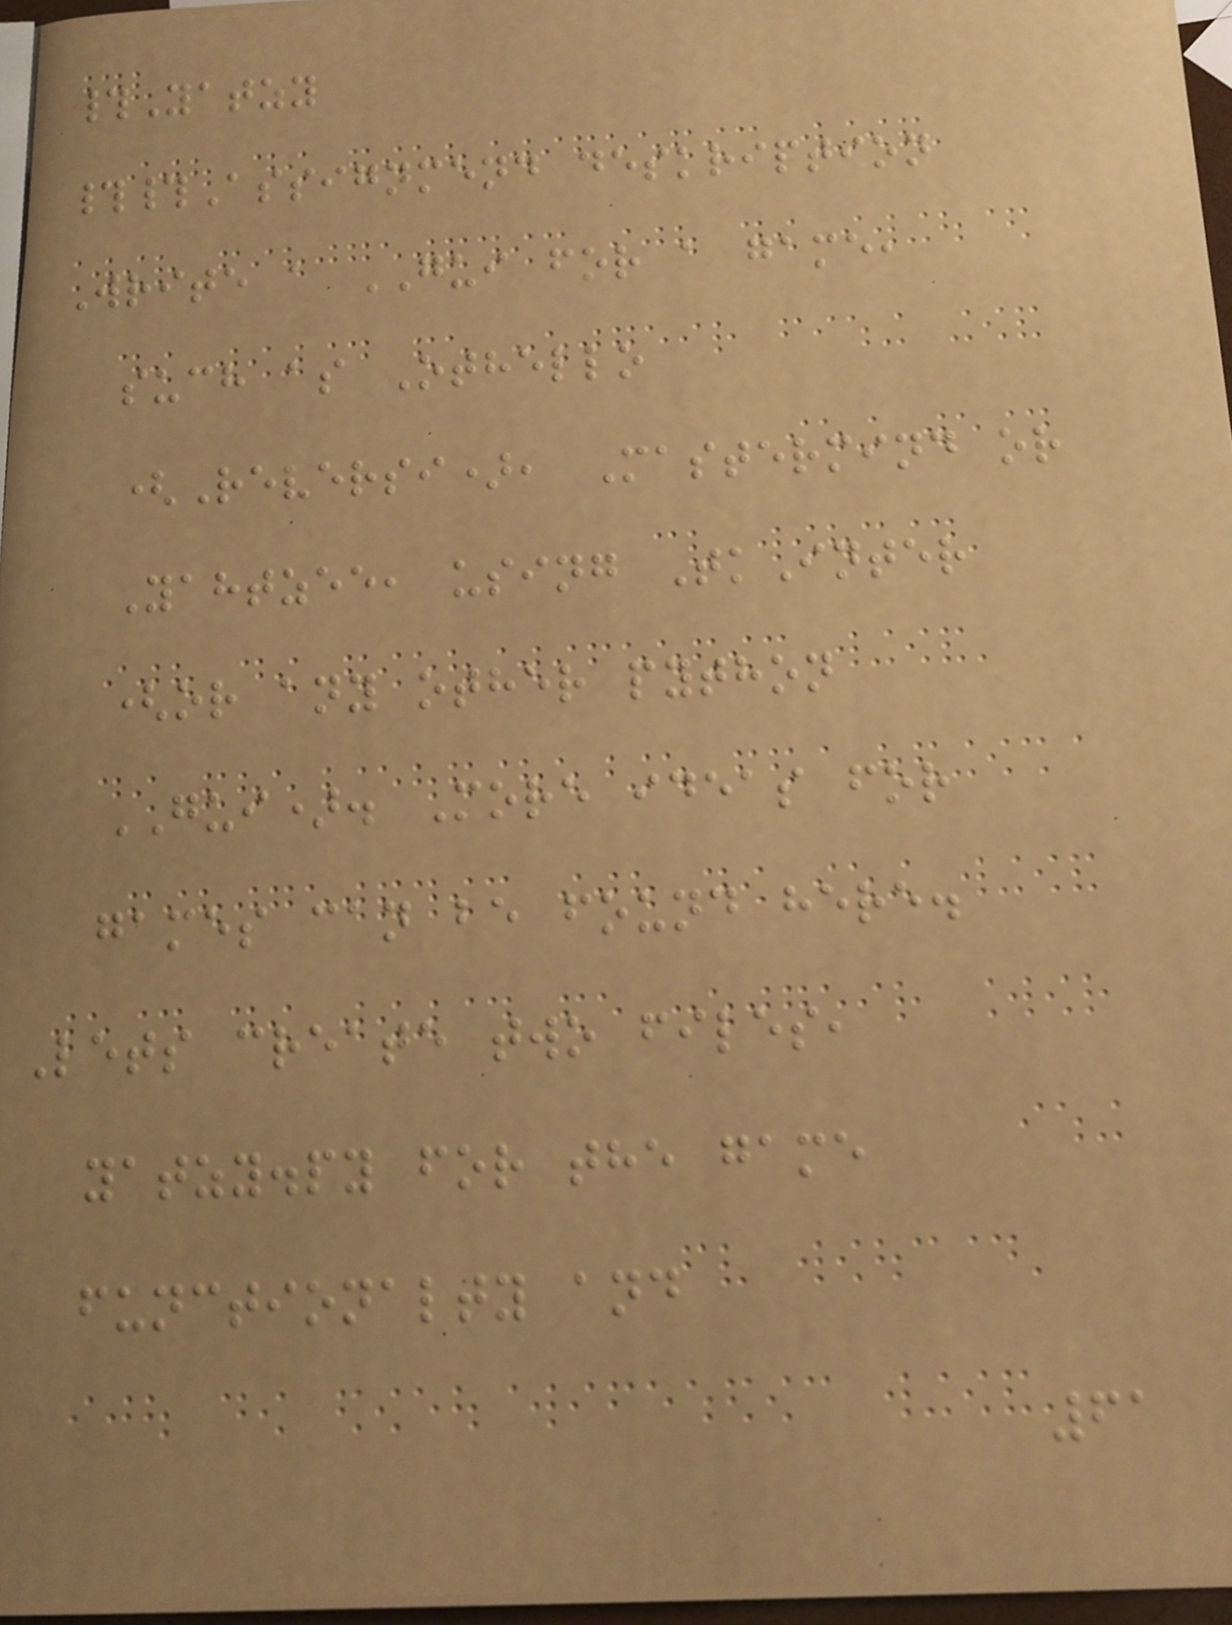#Yatzy
##Assignmend deskription
Write a GUI for a game,
such as Othello
(Reversi), Mastermind or
Yahtzee, using TkInter
(or any other python
GUI). More ideas for
games can be found here.
Lets create two files,
yatzy.py for the game
functionalty and
61
